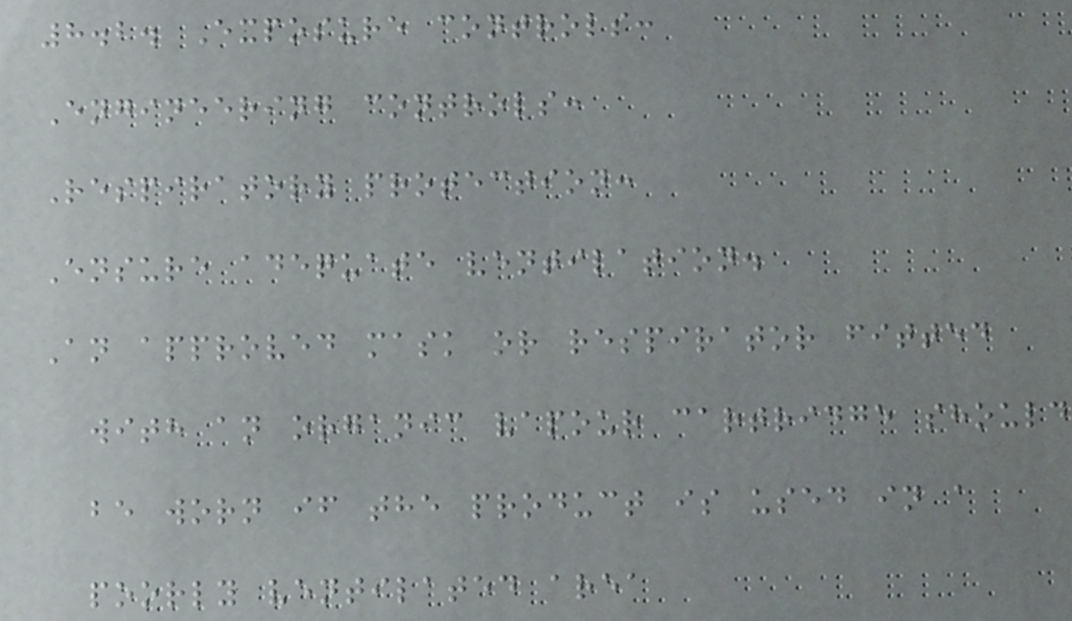8.2. Exposure controls:
Engineering controls:
Respiratory protection:
Ensure adequate ventilation.
An approved mask or respirator fitted
with an organic vapour cartridge should
be worn if the product is used in a
poorly ventilated area
